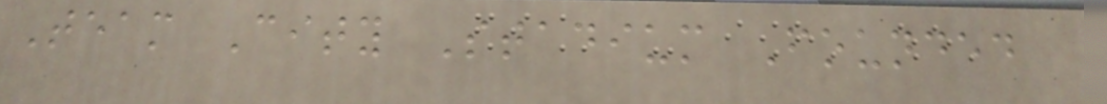Team City Stadium Founded
